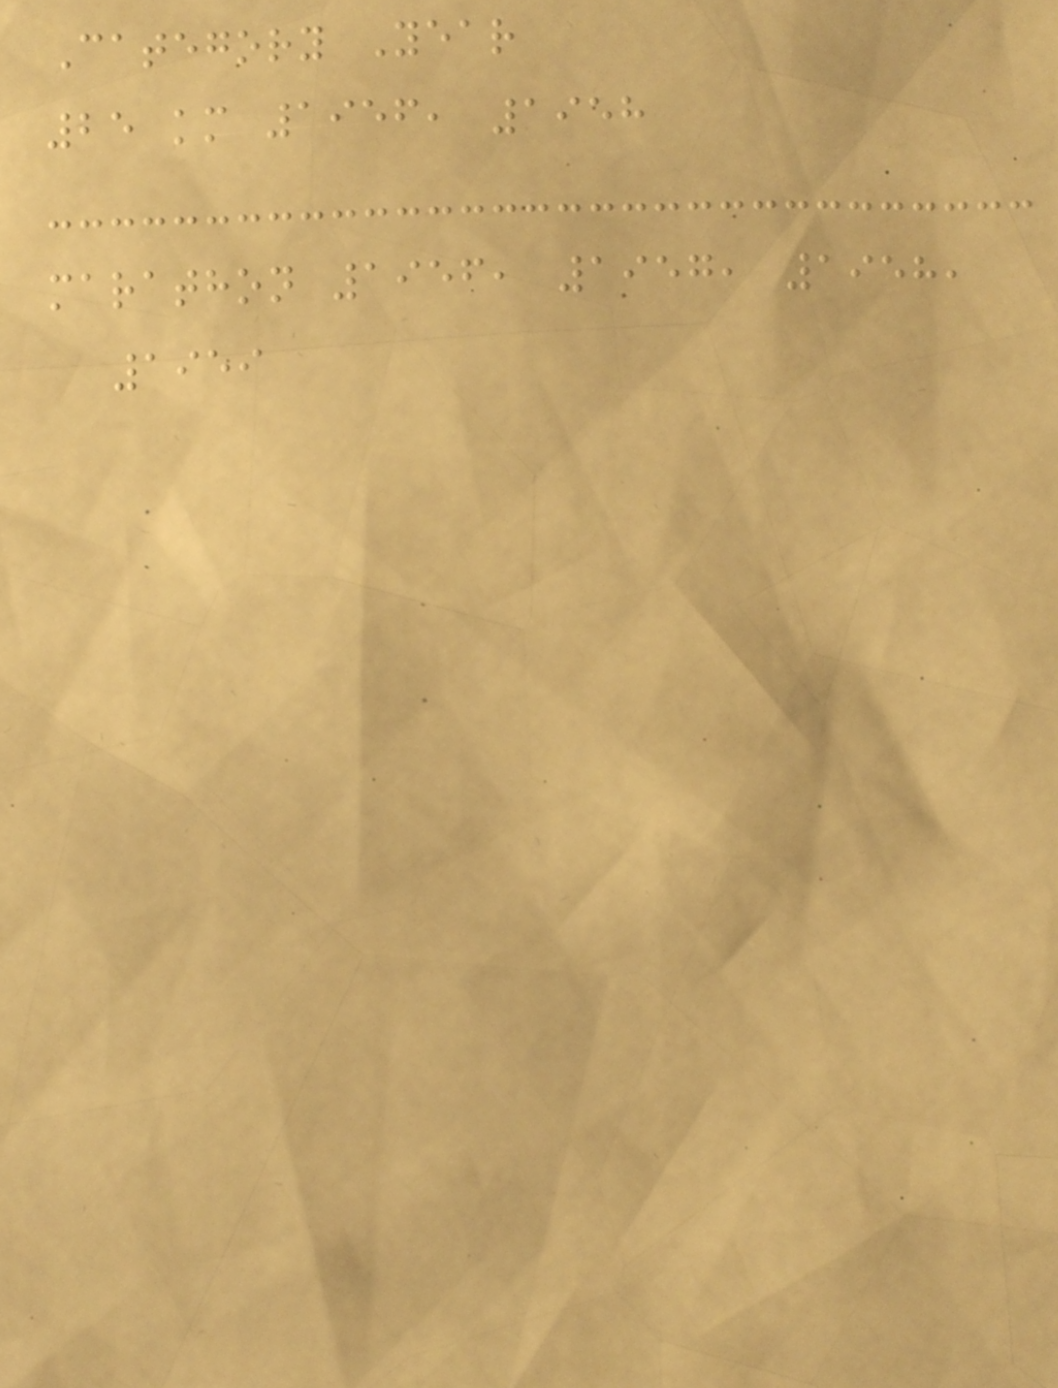Category Year
25 km 1956, 1958
marathon 1956, 1957, 1958,
1959
